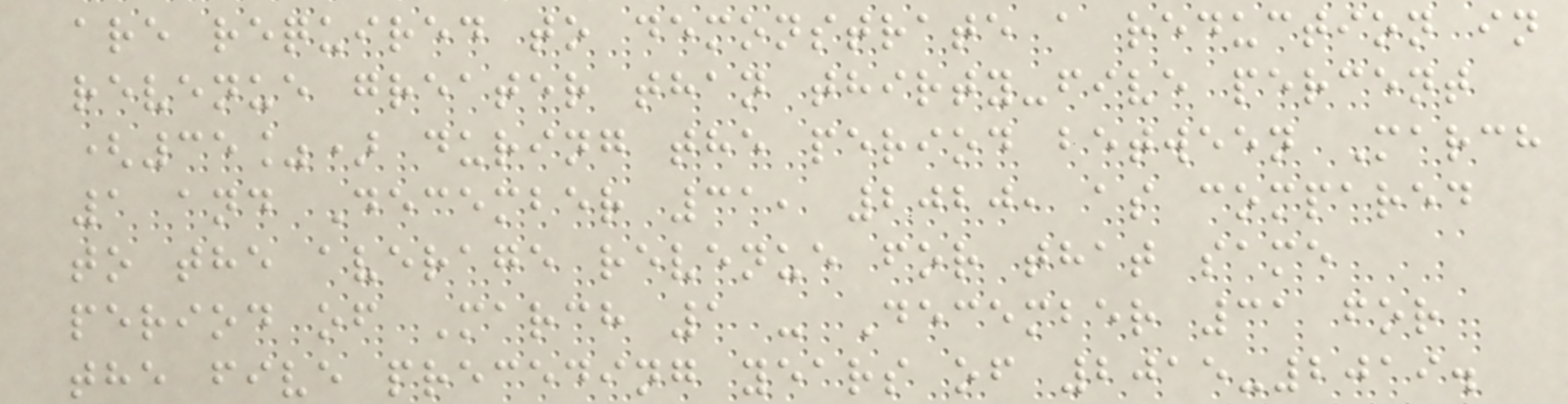are required to demonstrate a reduction in
revenue greater than thirty-five percent
(35%) during the period between March
1 and December 31, 2020, as compared
to the average revenue for that same
period of March 1 - December 31 for
the five preceding years of 2015-2019.
